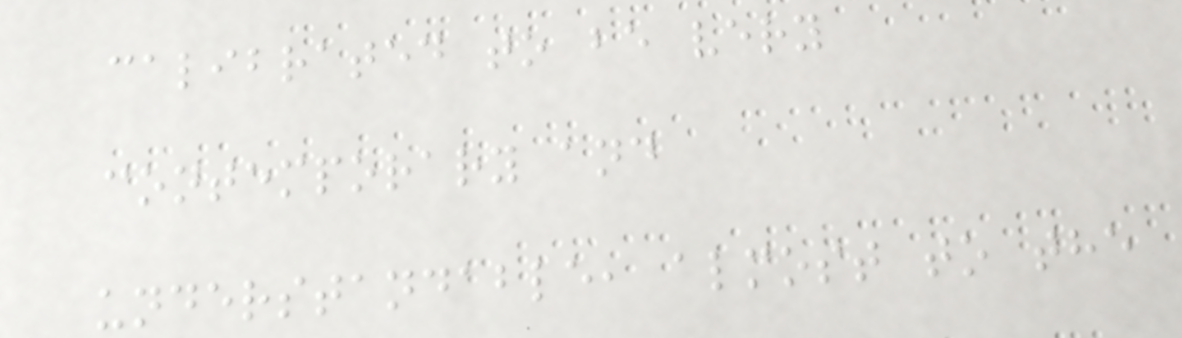calibrated to be very
contemporary and
understandable, almost to the
